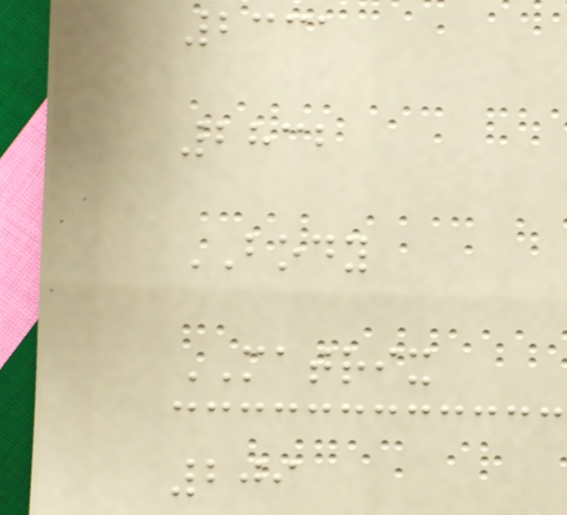2331
2832
BODY
MATRIX
209
